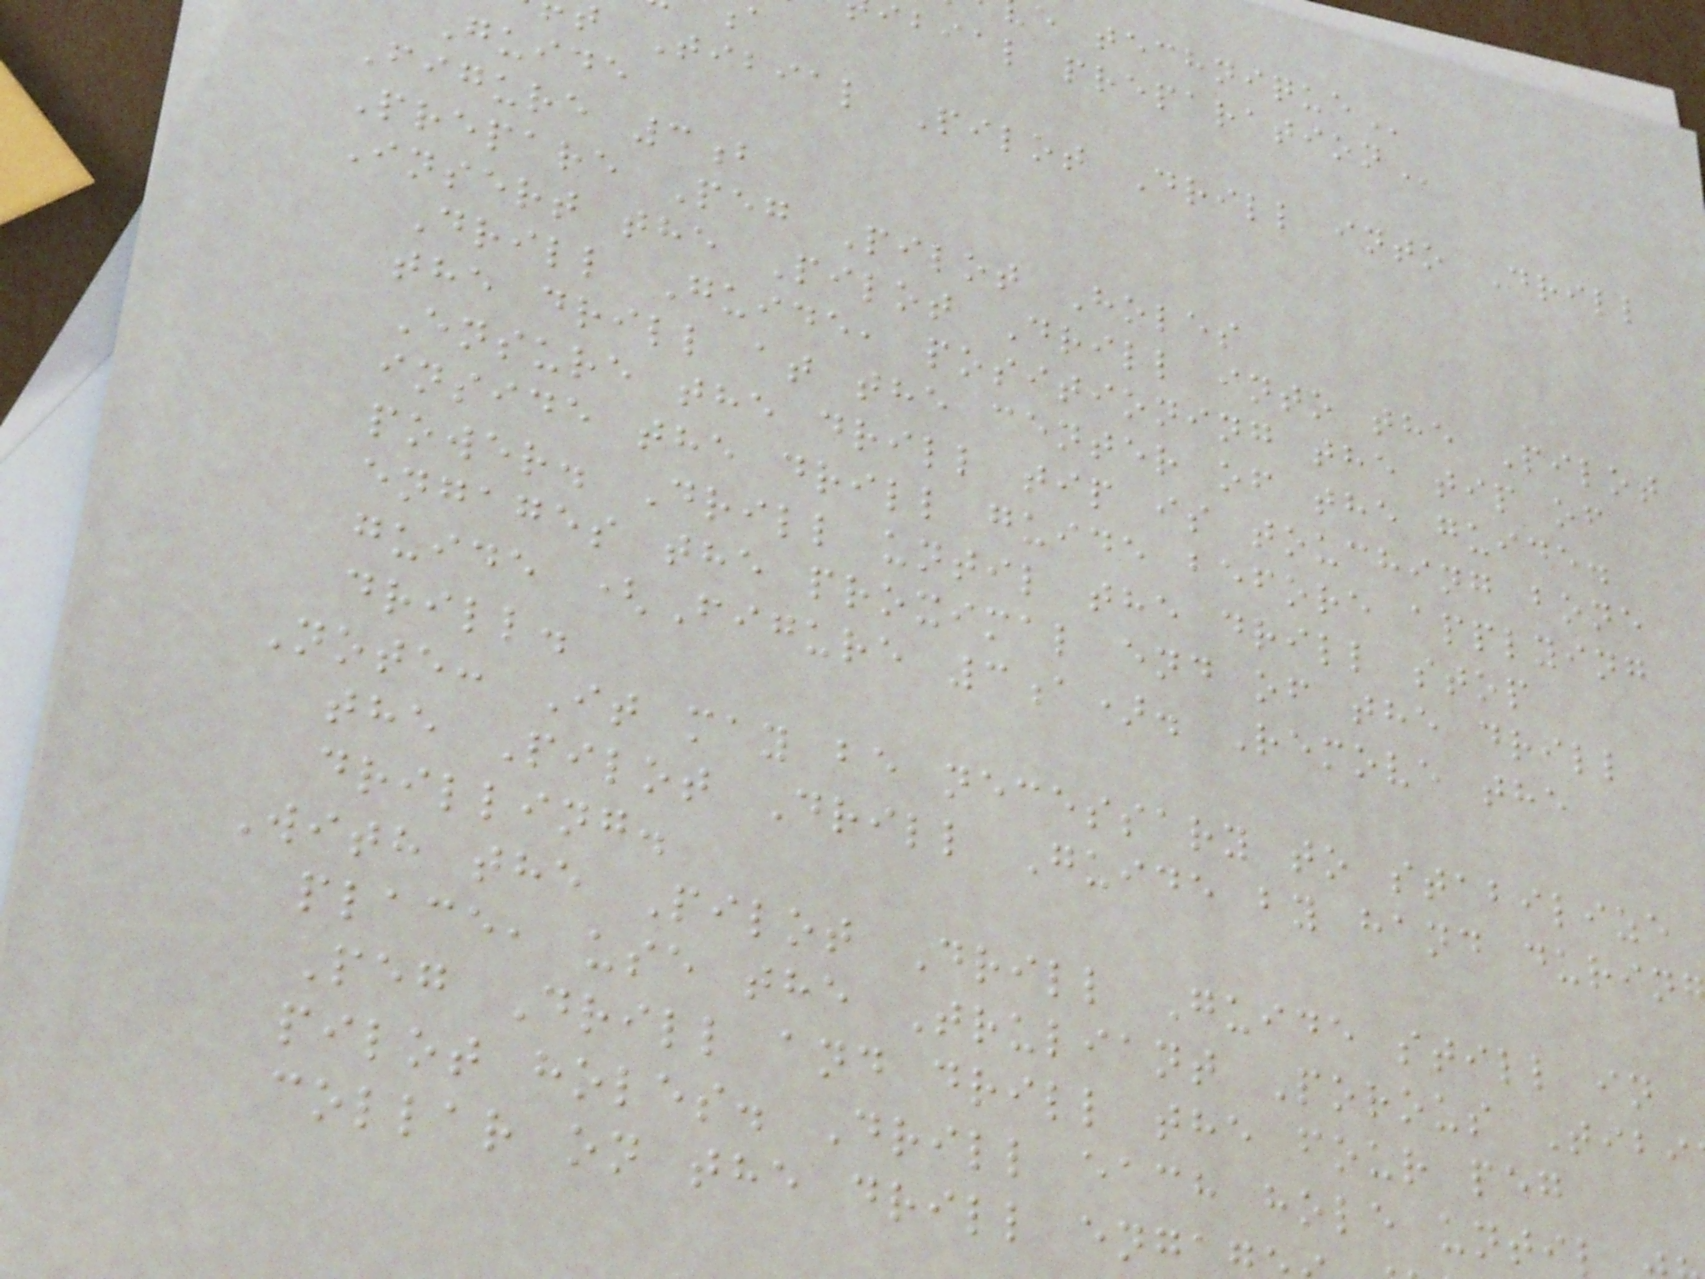Tibial Pilot Drill into Drill
Guide
Figure 3b
Prepare Peg Pilot Holes
Insert the Pilot Drill into the Pilot
Drill Guide, positioning the tip of
the drill at the center of the guide.
Ensure the drill tip is touching bone
inside the drill guide before applying
power. Drill until the drill stop
engages the proximal end of the drill
guide (Figure 3a). Remove the
drill.
Note: It may be necessary to stabilize
the Pilot Drill Guide by hand durin
drilling.
With the Pilot Drill Guide still in
place, use the Truliant Porous Tibi
Peg Drill and drill the four peg
pilot holes. Drill each hole until
collar on the drill enga
